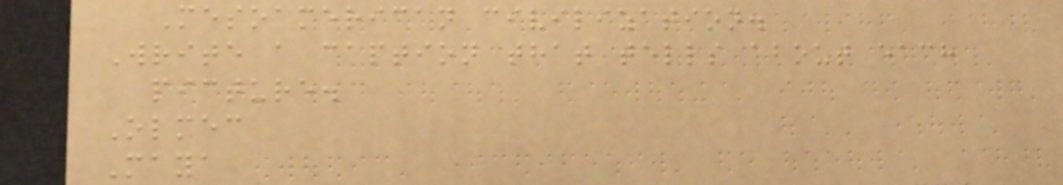Mesoamerican civilization.
Write a caption that tells about each
picture.
Olmec
Maya
